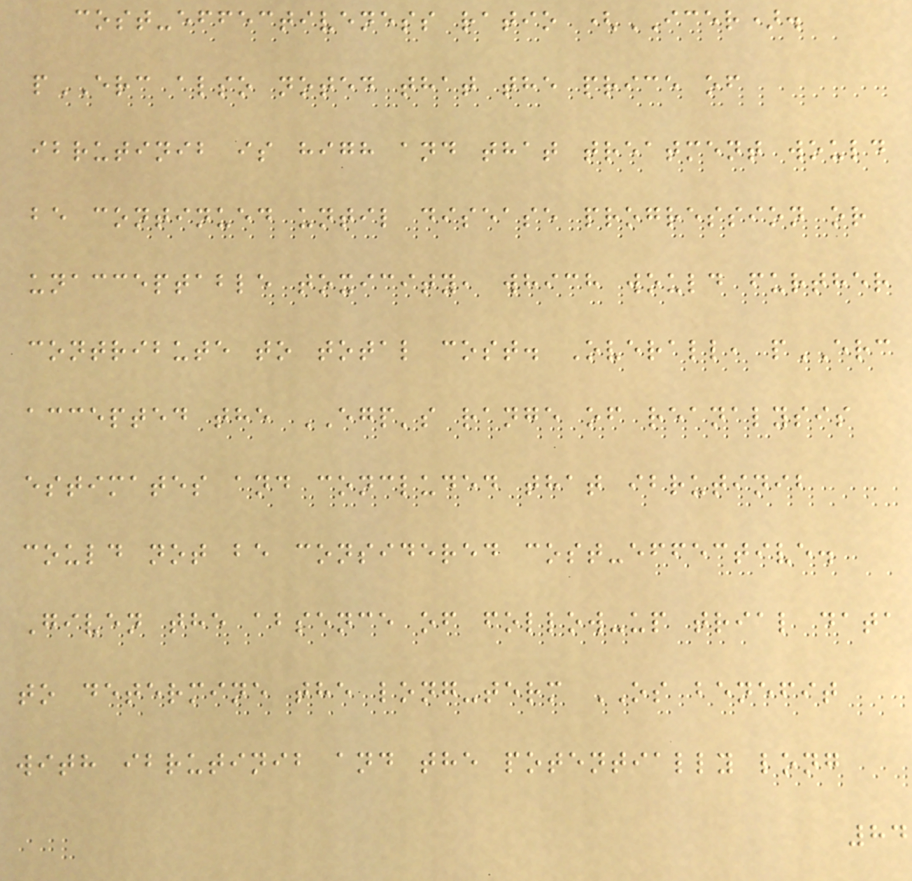cost-effectiveness ratio (ICER).
pERC also noted that the price of
ibrutinib is high and that treatment would
be continued until disease progression or
unacceptable toxicity, which would further
contribute to total cost. Overall, pERC
accepted the EGP's range of reanalysis
estimates and concluded that ibrutinib
could not be considered cost-effective.
Given the absence of follow-up trial data
to determine the long-term OS benefit
with ibrutinib and the potentially long
84
